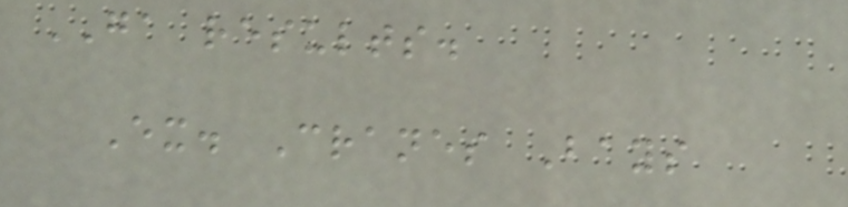GA results.
Ex. Cranes Bays
